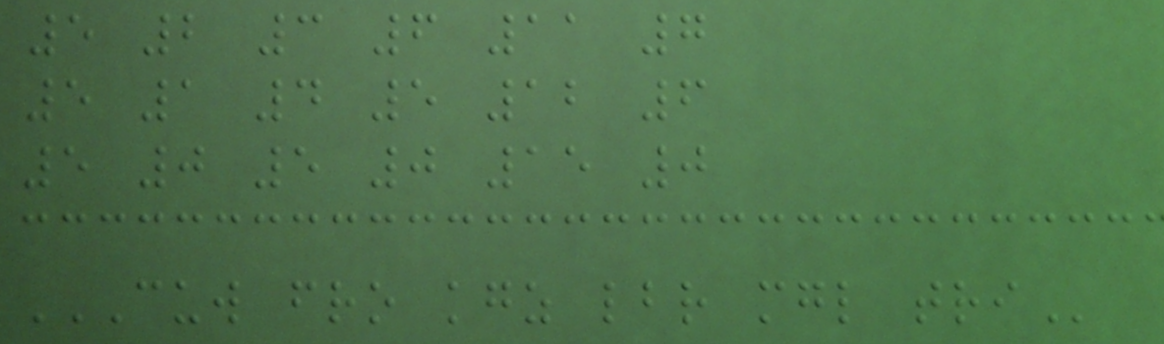5 2 3 6 11 7
5 1 4 5 12 6
5 0 5 0 15 0
CUW FRO KGZ LBR MGL TRI
